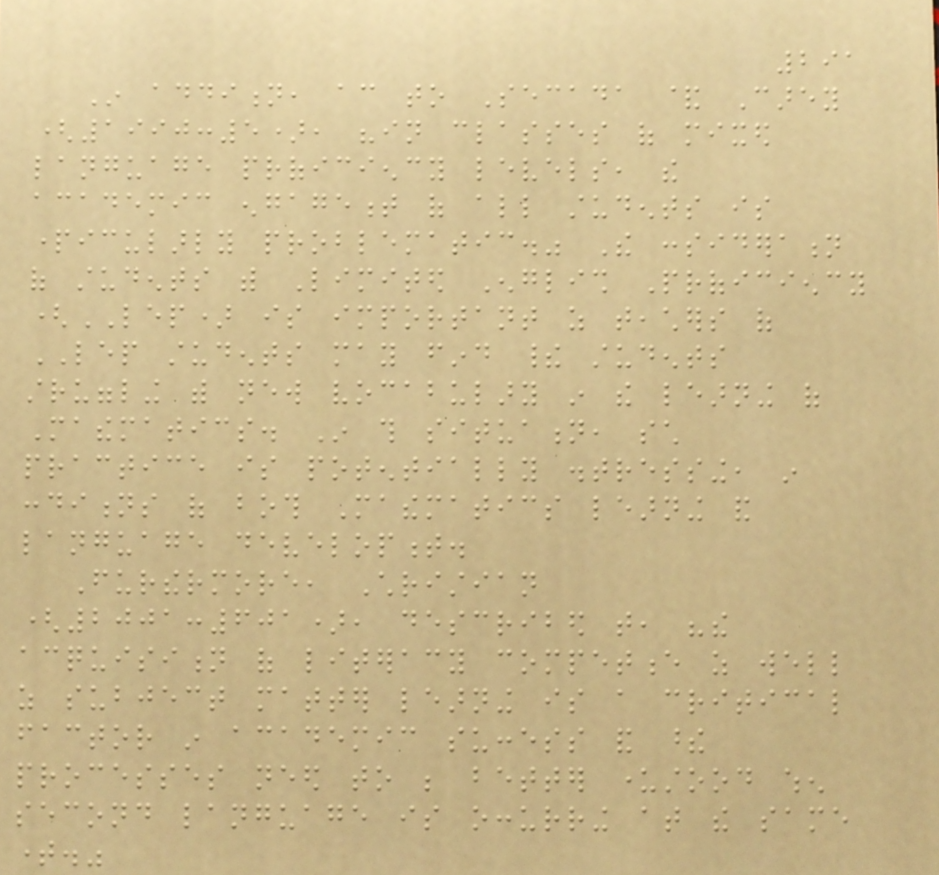291
In addition, according to Secada & Carey
(1990:5), "in classes of mixed
language proficiency levels, the
academic engagement of all students is
particularly problematic." The consideration
of students with Limited English Proficiency
(LEP) is important as teachers of
LEP students may find their students
struggling with new vocabulary in the learning of
Mathematics. In this situation, such
practice is potentially distressing, in
conditions of both Mathematics learning and
language development.
Furthermore, Christian
(2001:601), described that, "the
acquisition of literacy competence as well
as subject matter learning is a critical
factor in academic success and these
processes need to be better understood when
second language is occurring at the same
time."
